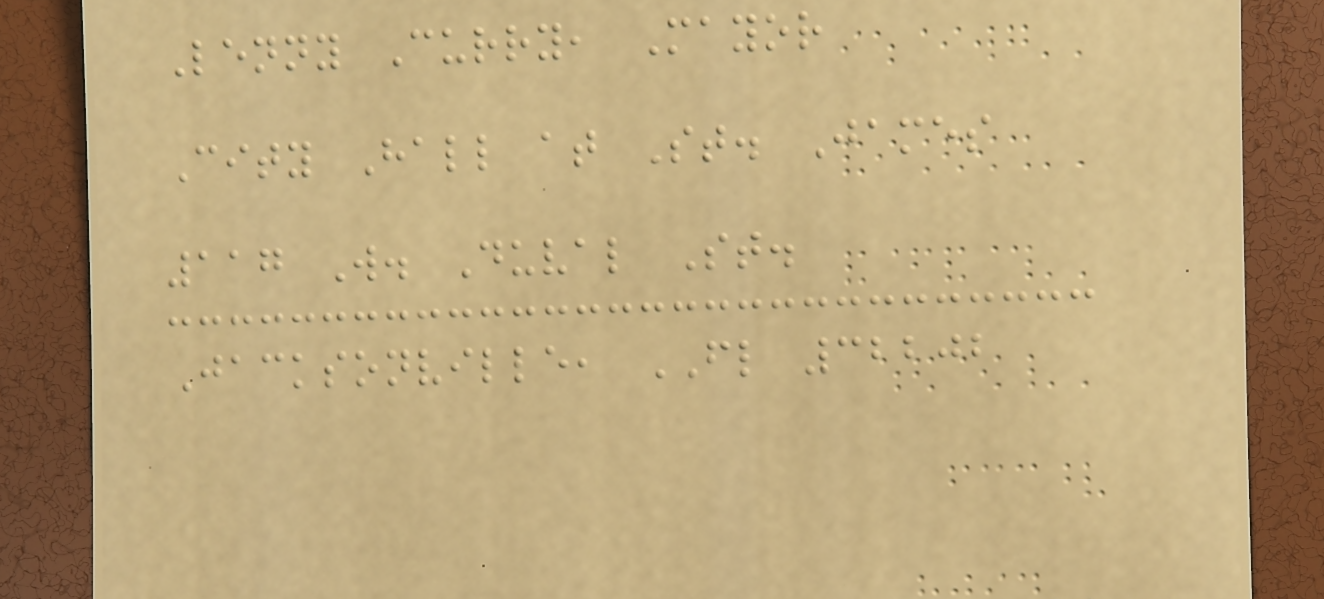Lenny Curry, Mayor
City Hall at St. James
117 W. Duval St.
Jacksonville, FL 32202
